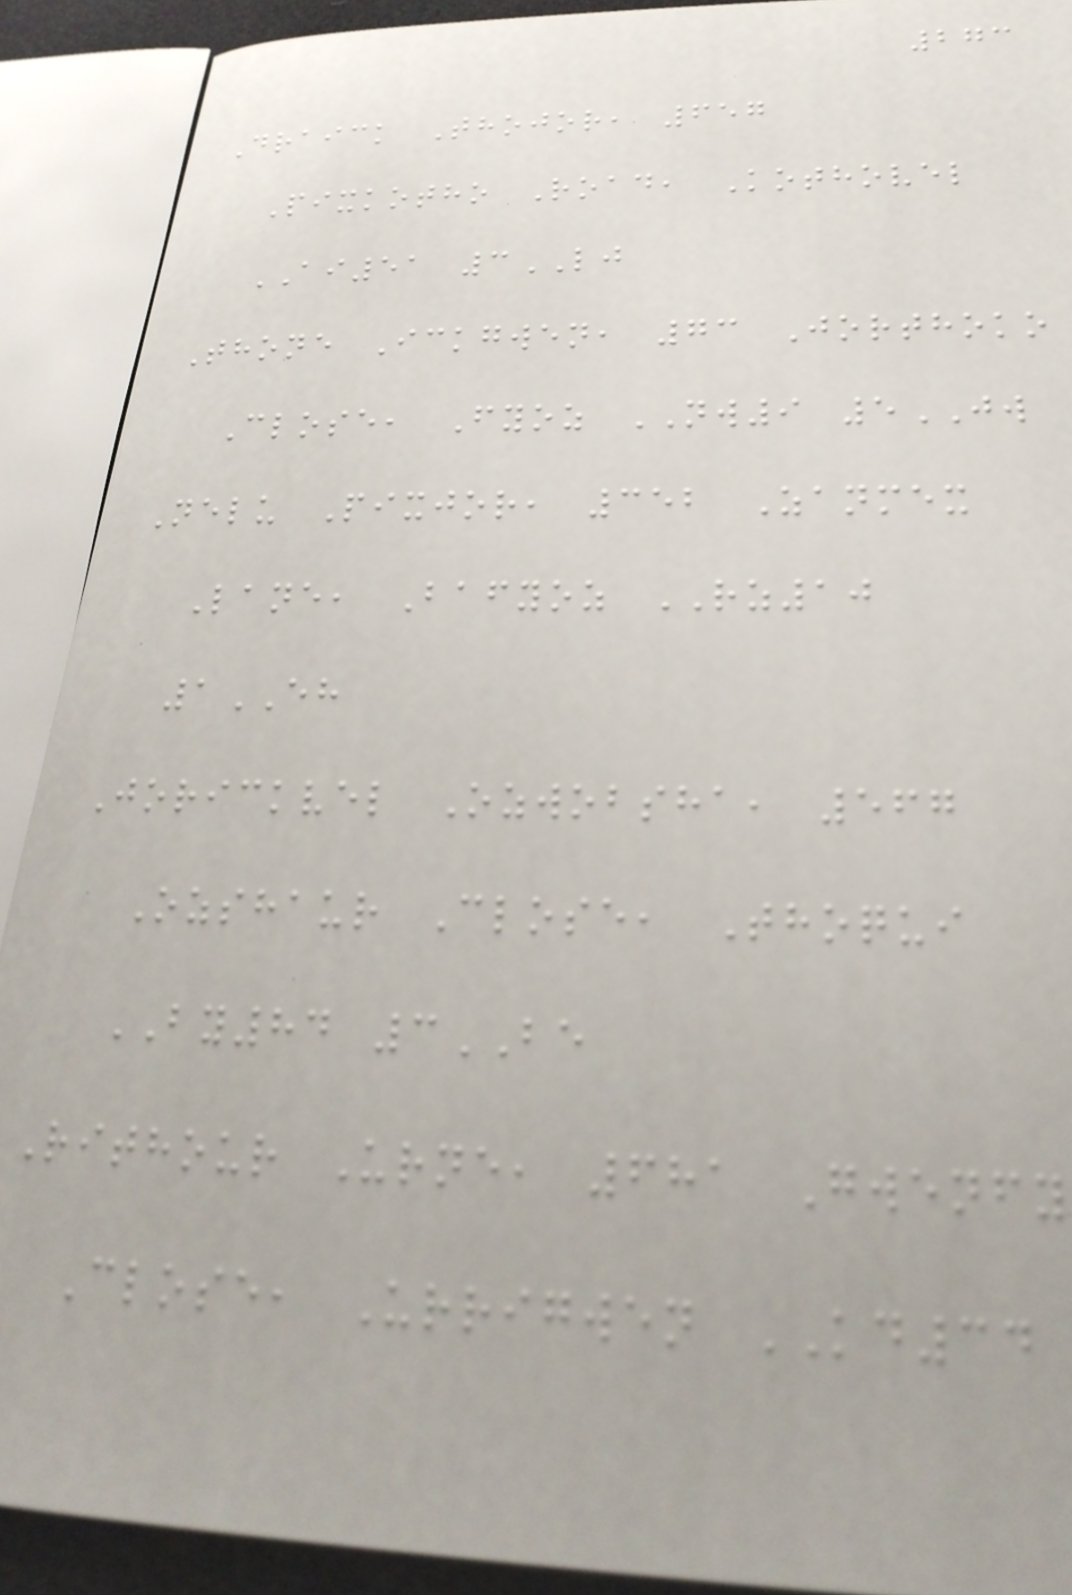273
Draick Thojor, 657
Pixkotho Road, Kothovel
AI51 3LJ
Thone Ickgwen, 73 Jorthoko
Close, Fyoz NW9 5JW
Nelu Pixjor, 352 Zanmex
Lane, Bafyoz RZ10
1EH
Jorickvel Ozwobsha, 567
Ozshaur Close, Thoqui
BY84 3BE
Rithour Urne, 681 Gwenfy
Close, Urrigwen KD34
